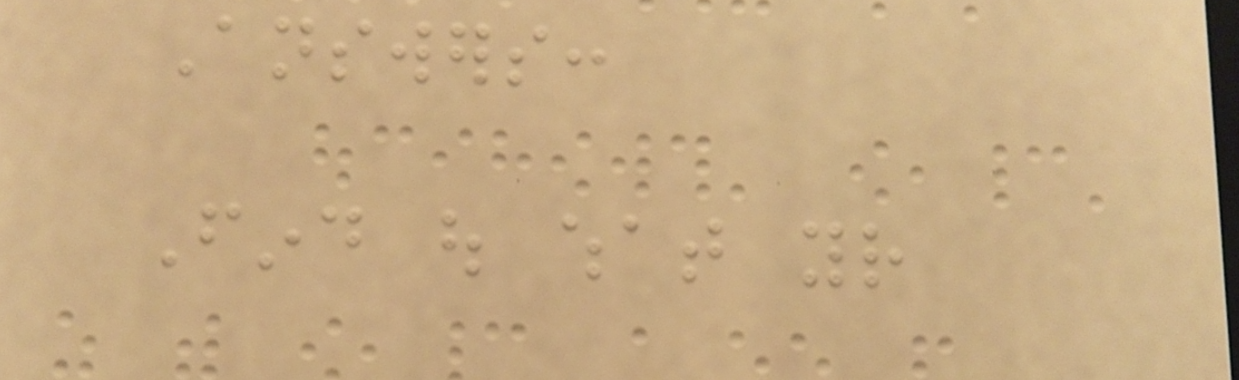Answers:
Find out what your
